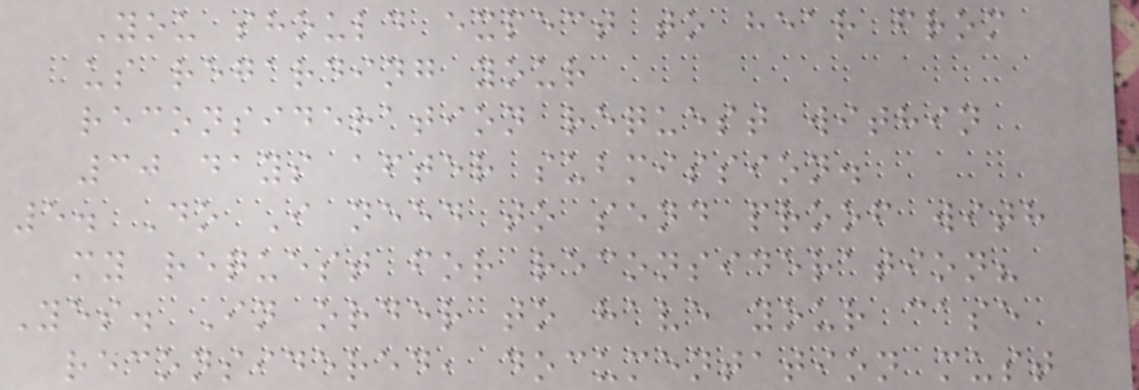You should expect to hear from
us regarding your
reconsideration request within
30 days after submission.
5. Do I need to send proof with
my request for reconsideration?
Yes. In order to have your case
reconsidered, documentation must
